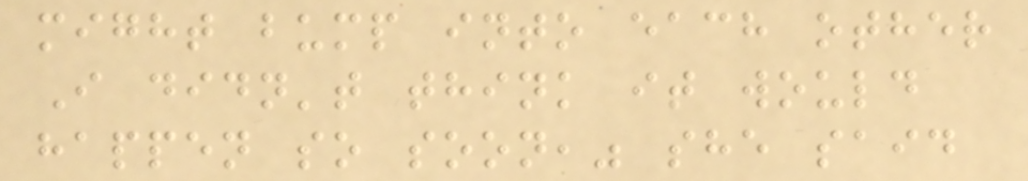might bump into each other
I didn't think it would
happen so soon," she said
